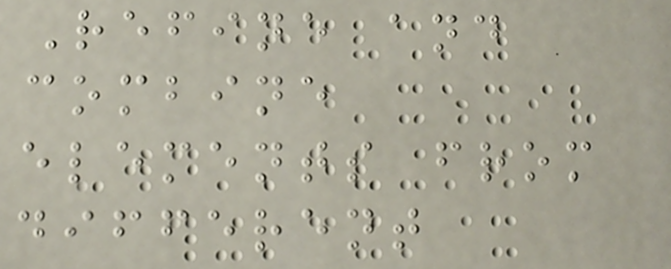Refine and
combine
elements from
different
